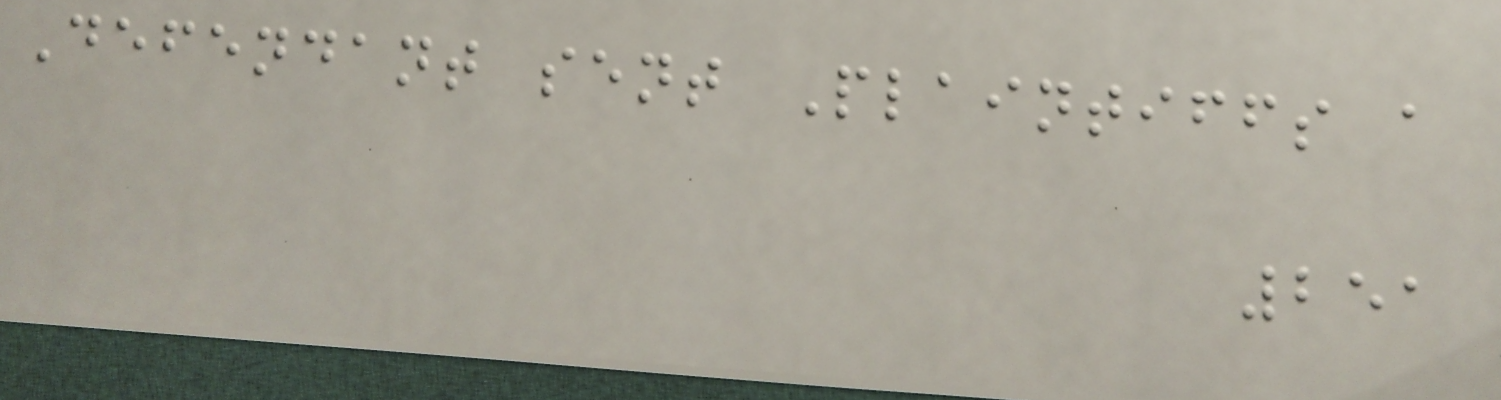Defendant sent Plaintiffs a
251
